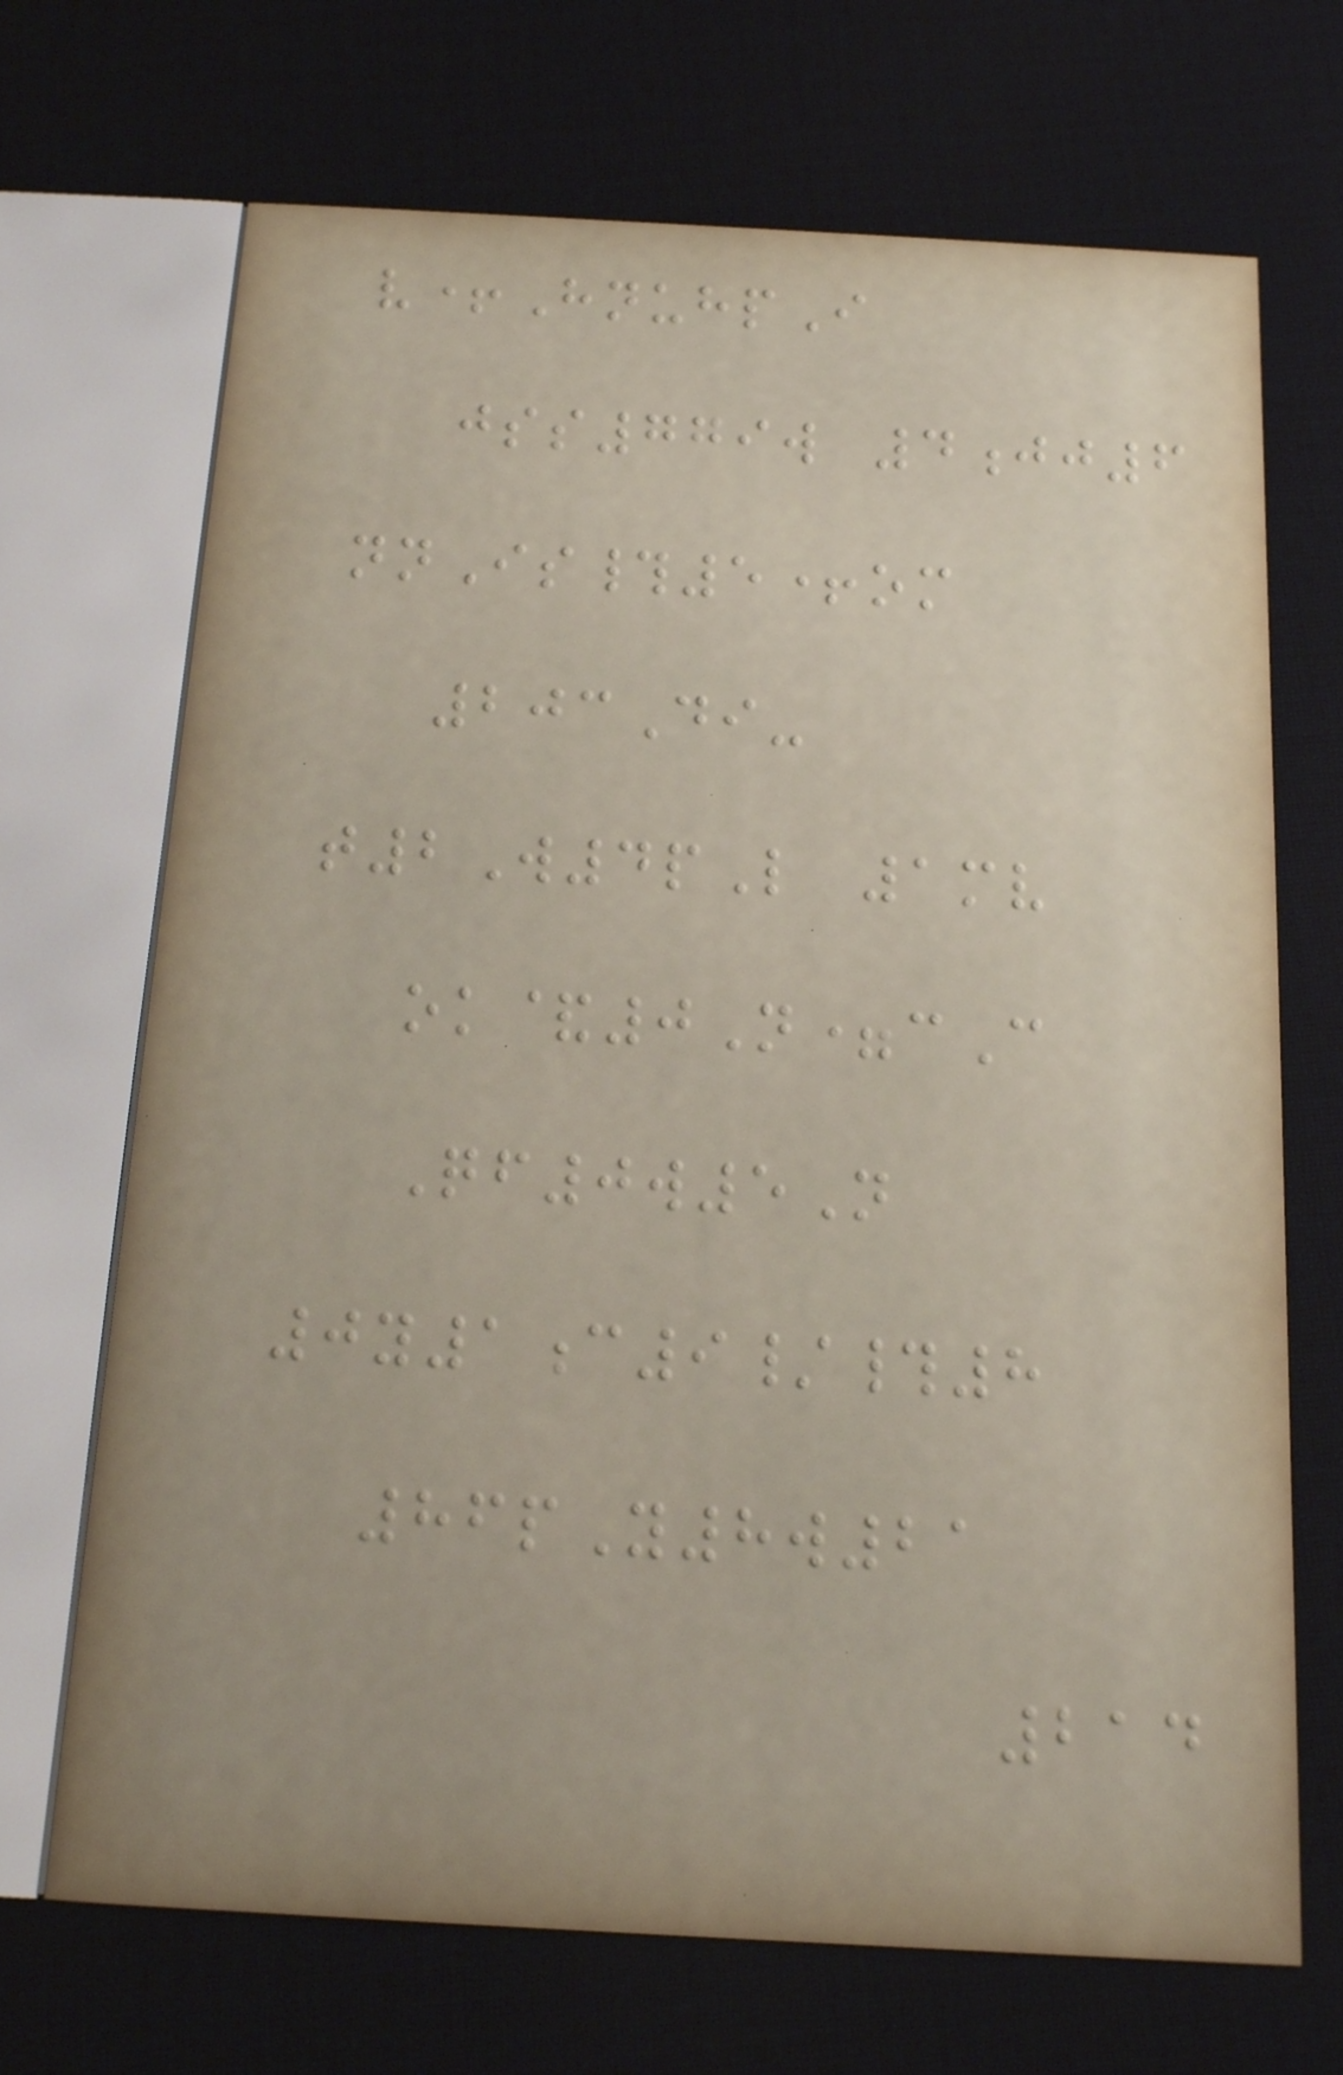v+HnuhpI
jss779w 4jj6
nnIs#5+om
203Di-
t2W4pL 1mv
ok&0N=cC
Qf0w5N
0y1c9/#8
86pY8w21
214
